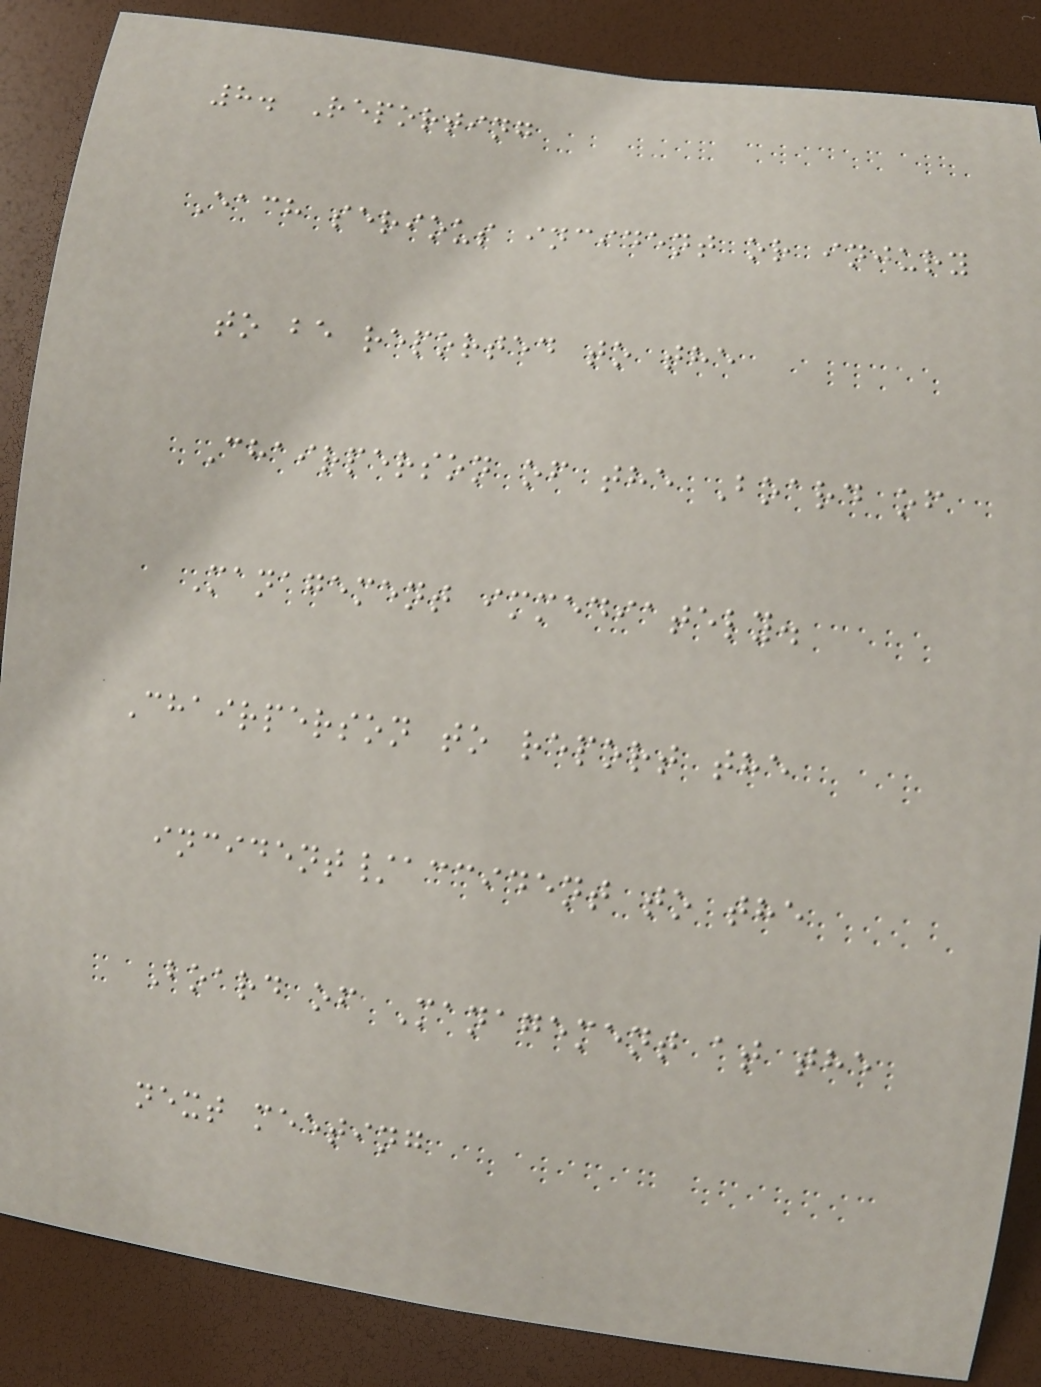8. Reporting
Each serious incident or injury
to be reported to the
Chairperson of the Board of
Management immediately.
Chairperson to report the
incident/accident to the
Board of Management at the
next meeting
